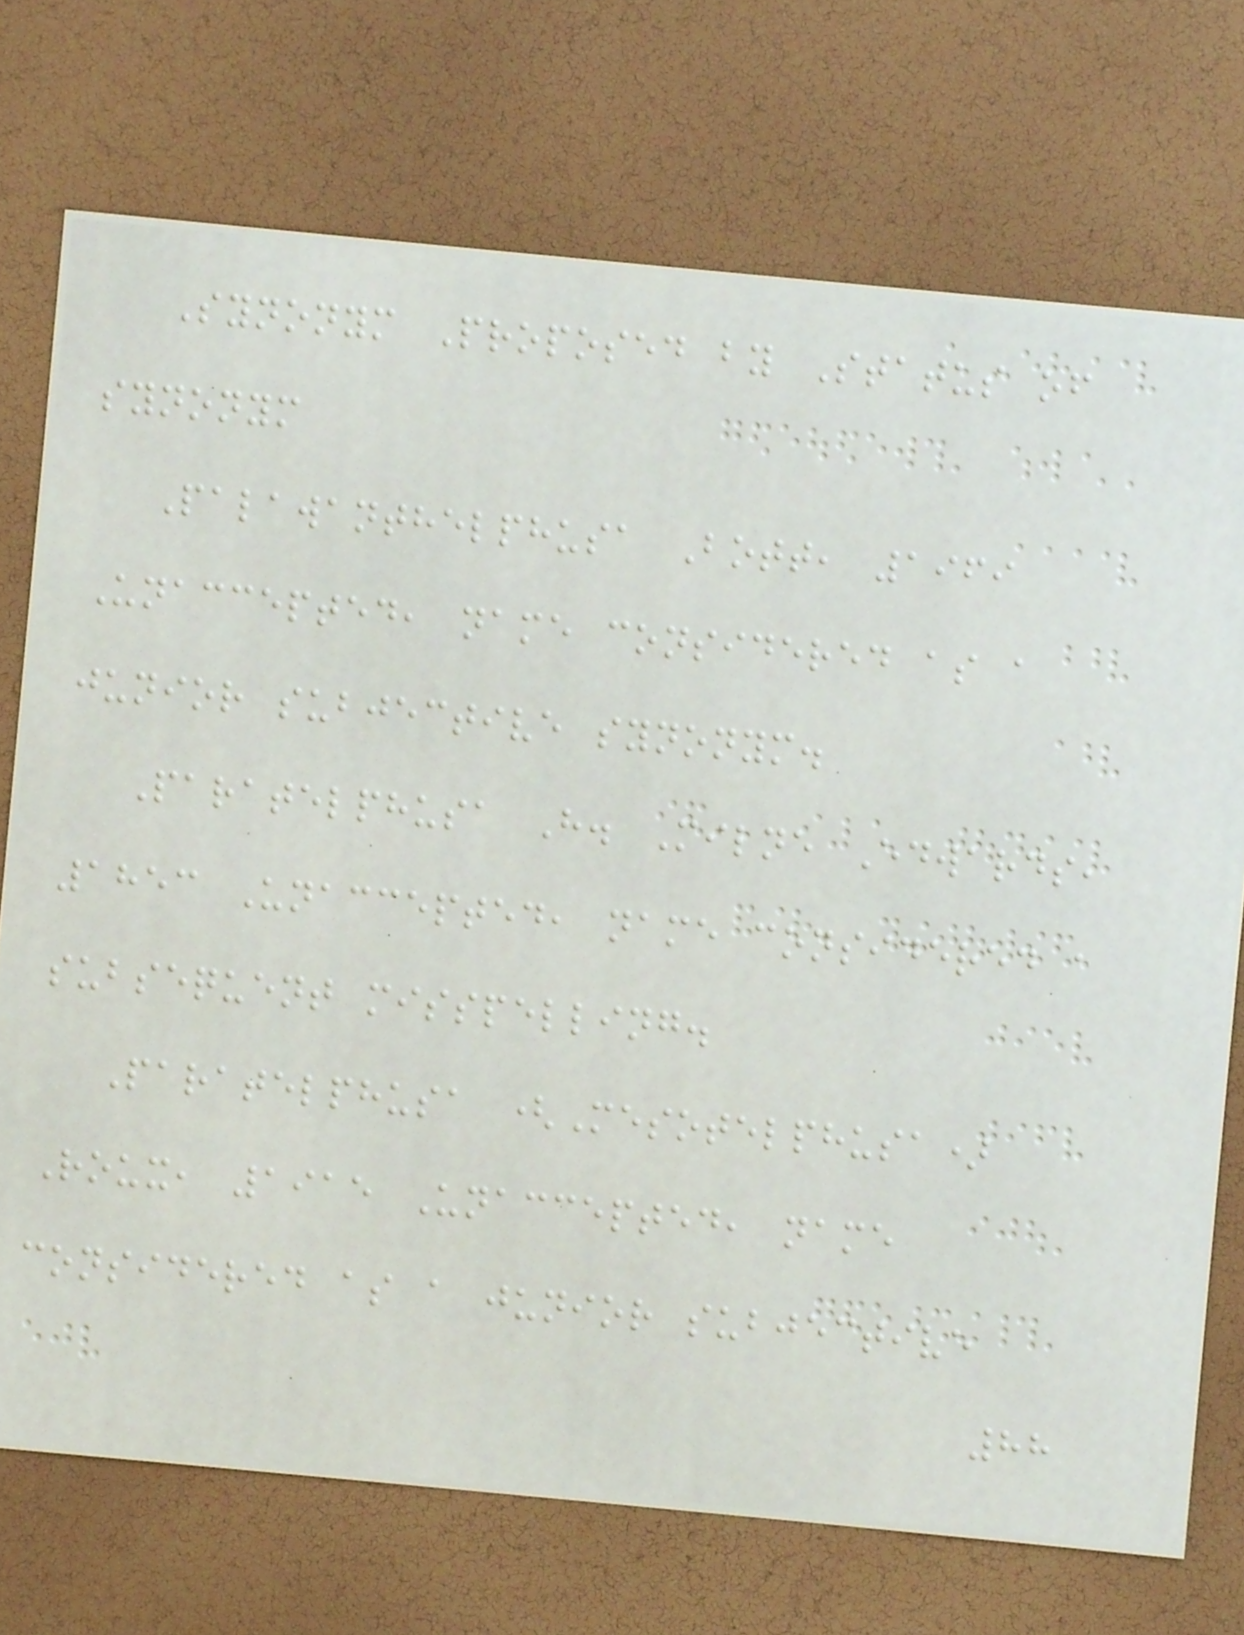Synonym Proposed by Status of
synonym
Palawanthelphusa Bott, 1969
Unaccepted, name considered as a
junior subjective synonym.
Paratelphusa H. Milne Edwards,
1853 Unaccepted, name considered a
subsequent misspelling.
Paratelphusa (Mesotelphusa)
Roux, 1915 Unaccepted, name
considered as a junior subjective
88
